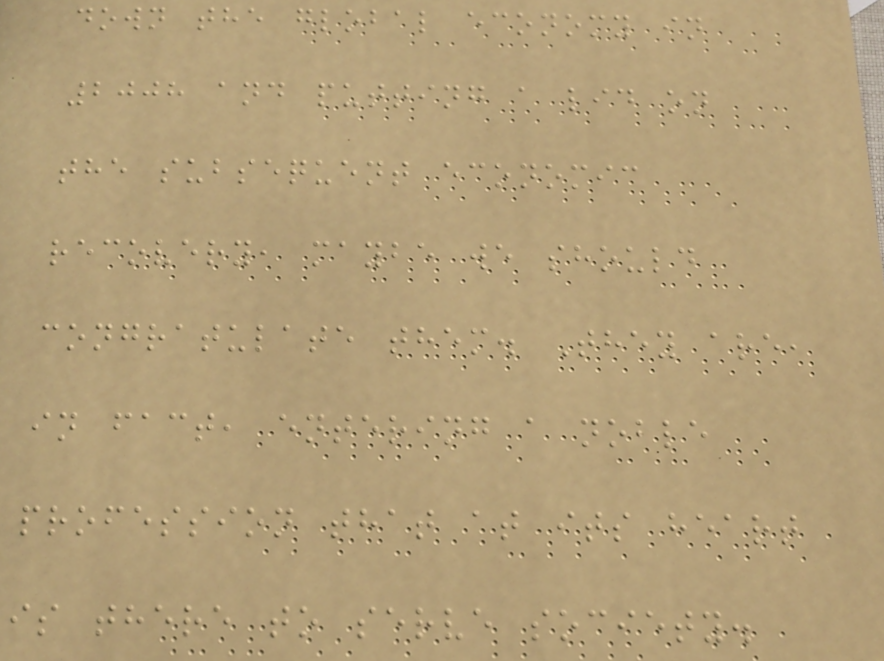down the global economy in
2008 and putting a lid on
the subsequent economic
recovery, maybe we should
congratulate them. They are,
in fact, entering a noble
profession that at its heart
is there to serve society.
